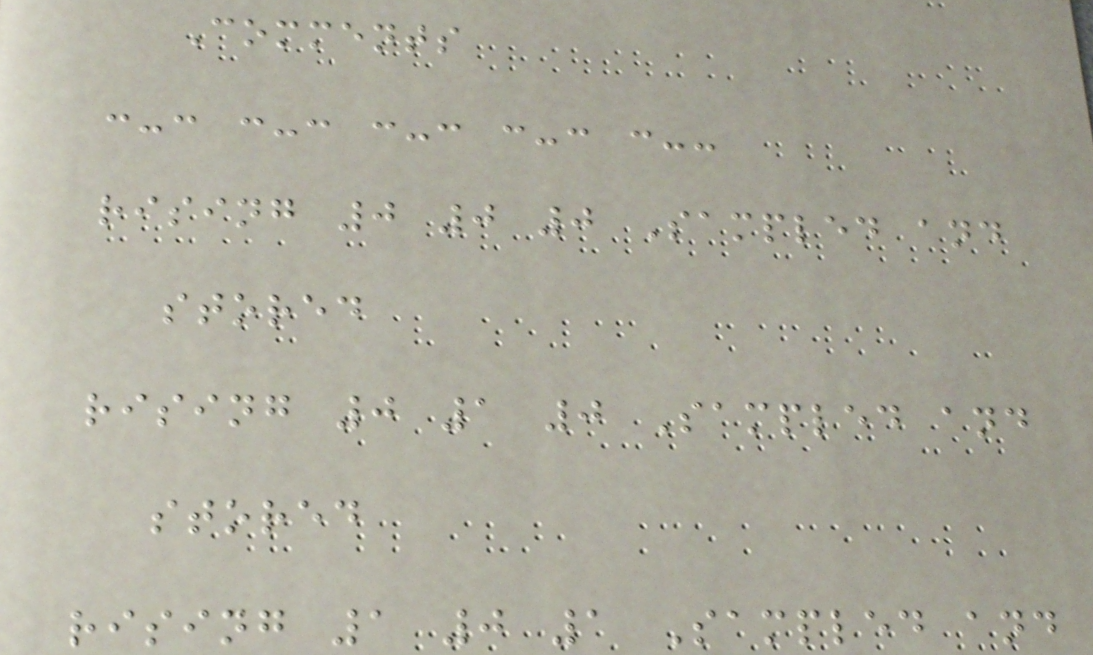Comments
:-: :-: :-: :-: :--
rising 0 0 0 Sampled and
stored
rising 0 1 0 Sampled and
stored
rising 1 0 1 Sampled and
